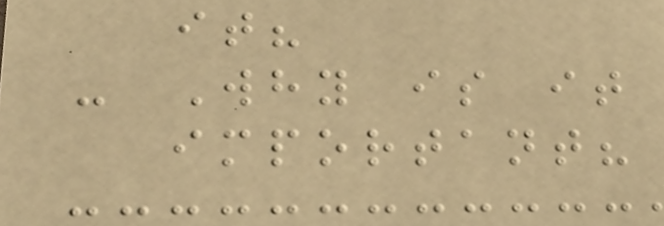it?
- Why is it
important?
